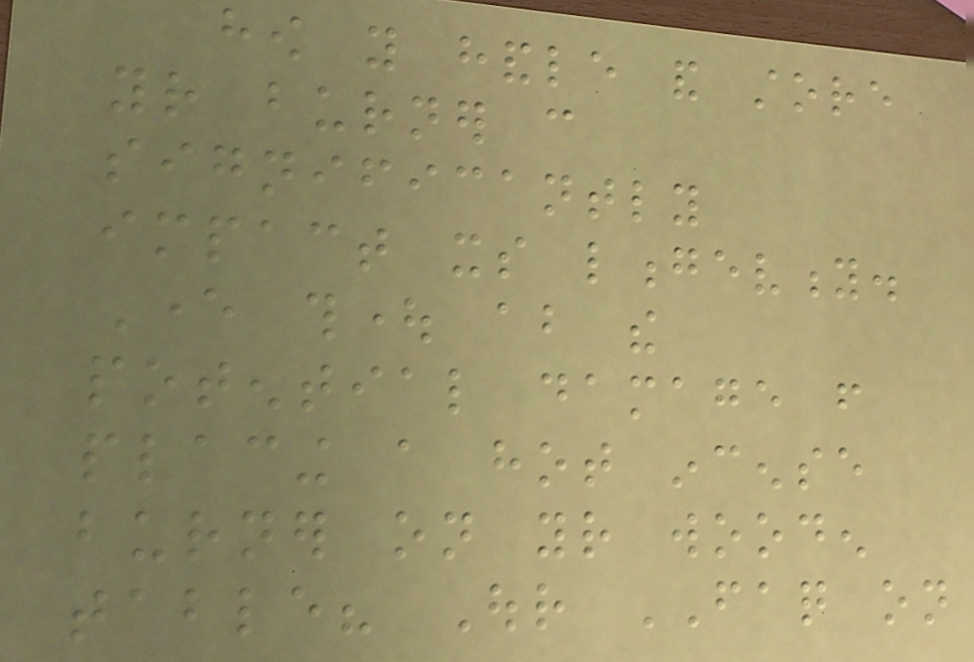how you handle and store
your burner can
significantly
impact its longevity.
Ever thought about the
potential damage from
placing a hot incense
burner on your wooden
table? Our FAQ on
